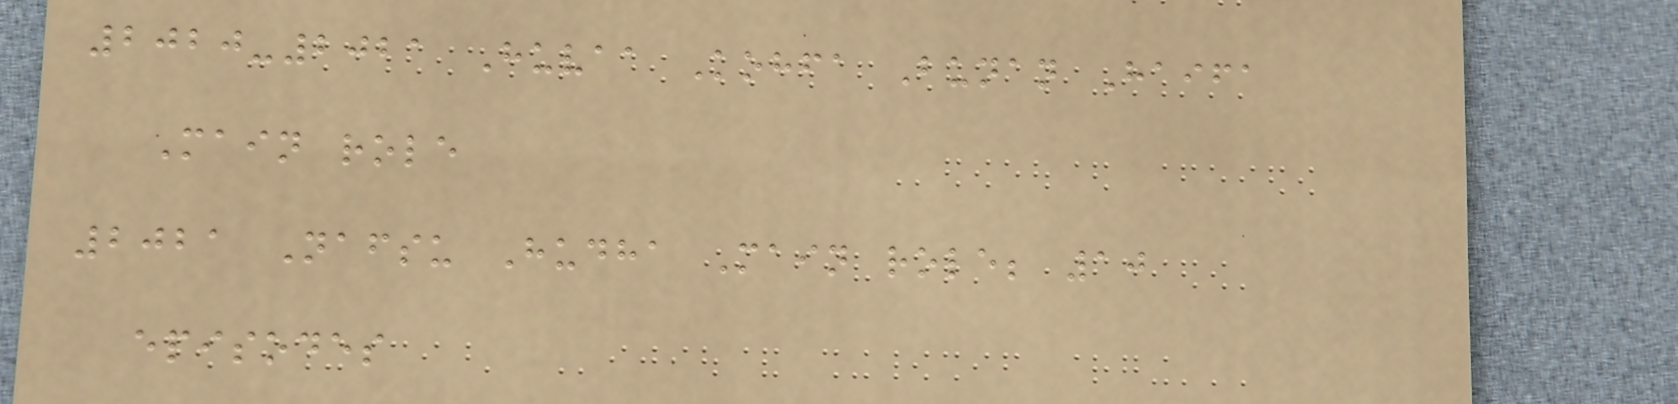2020-2021 Huvaa Kohfa Bunan Haifa
Main role
2021 Nafsu Hudha Main role; 10
episodes
